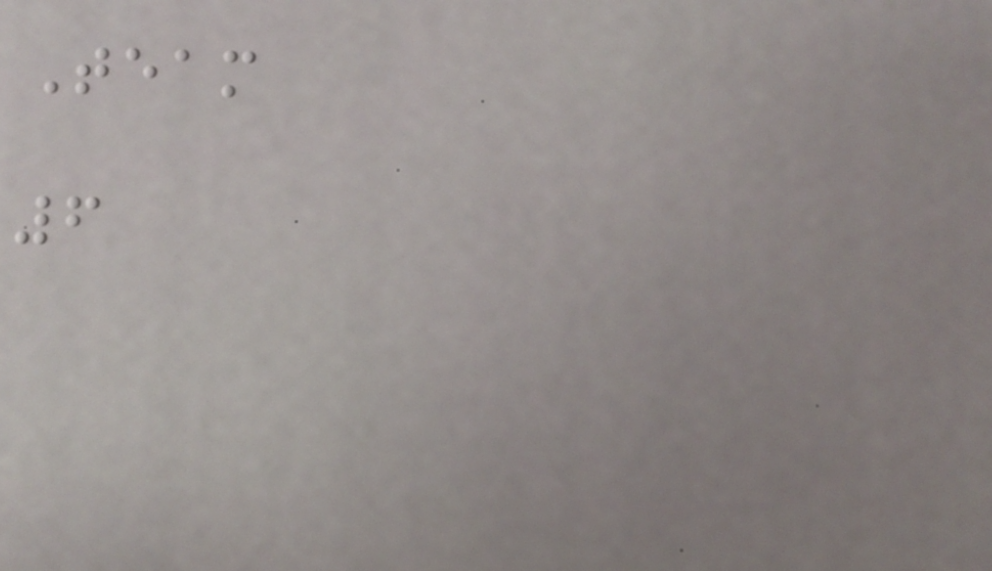Team
6
